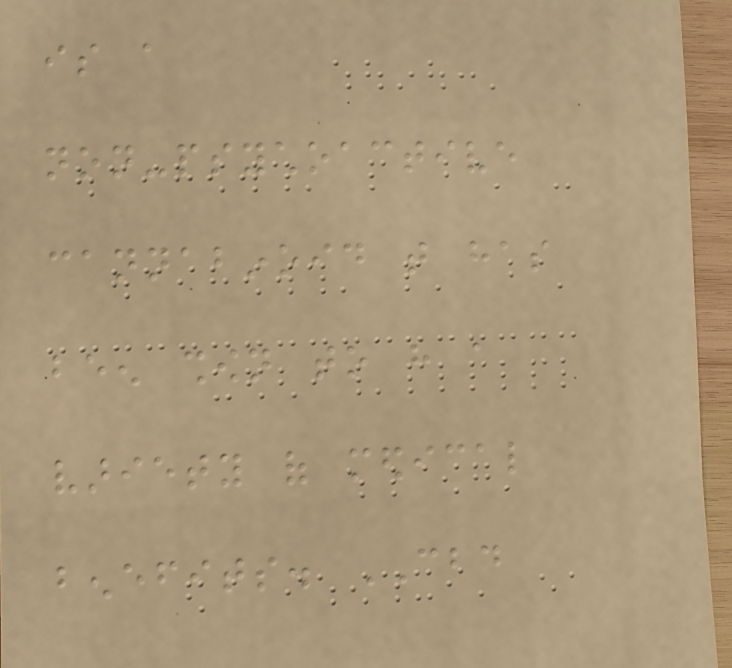is a
non-psychoactive
cannabinoid that has
been shown to have a
variety of medical
benefits. CBD
